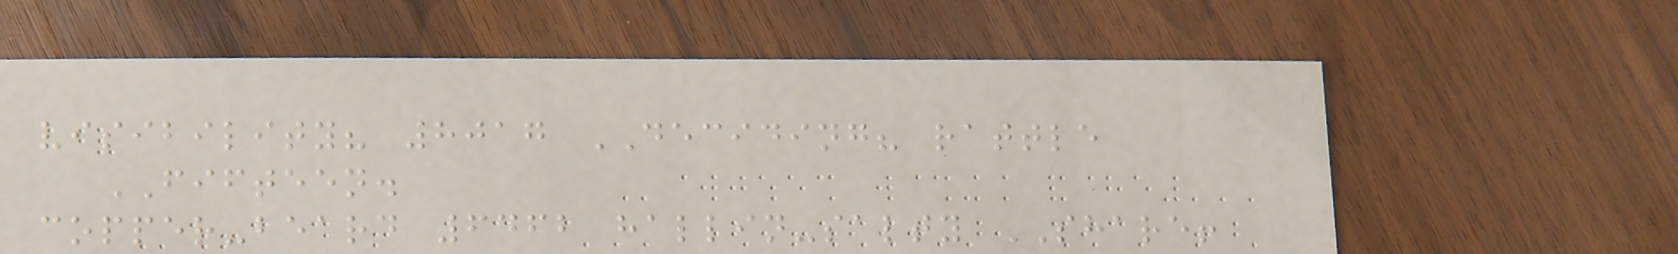visibility? 8017 DECIDING? rattle
FIFTEEN.
copper-beard 6462 hallin-salty SHARE!
